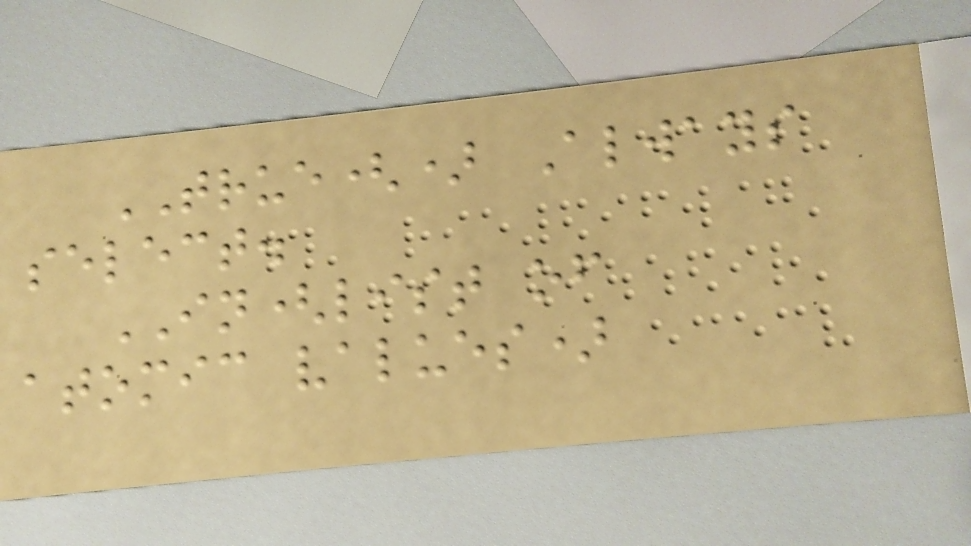TRUE() Always
select.
IN(list of
atomic values)
